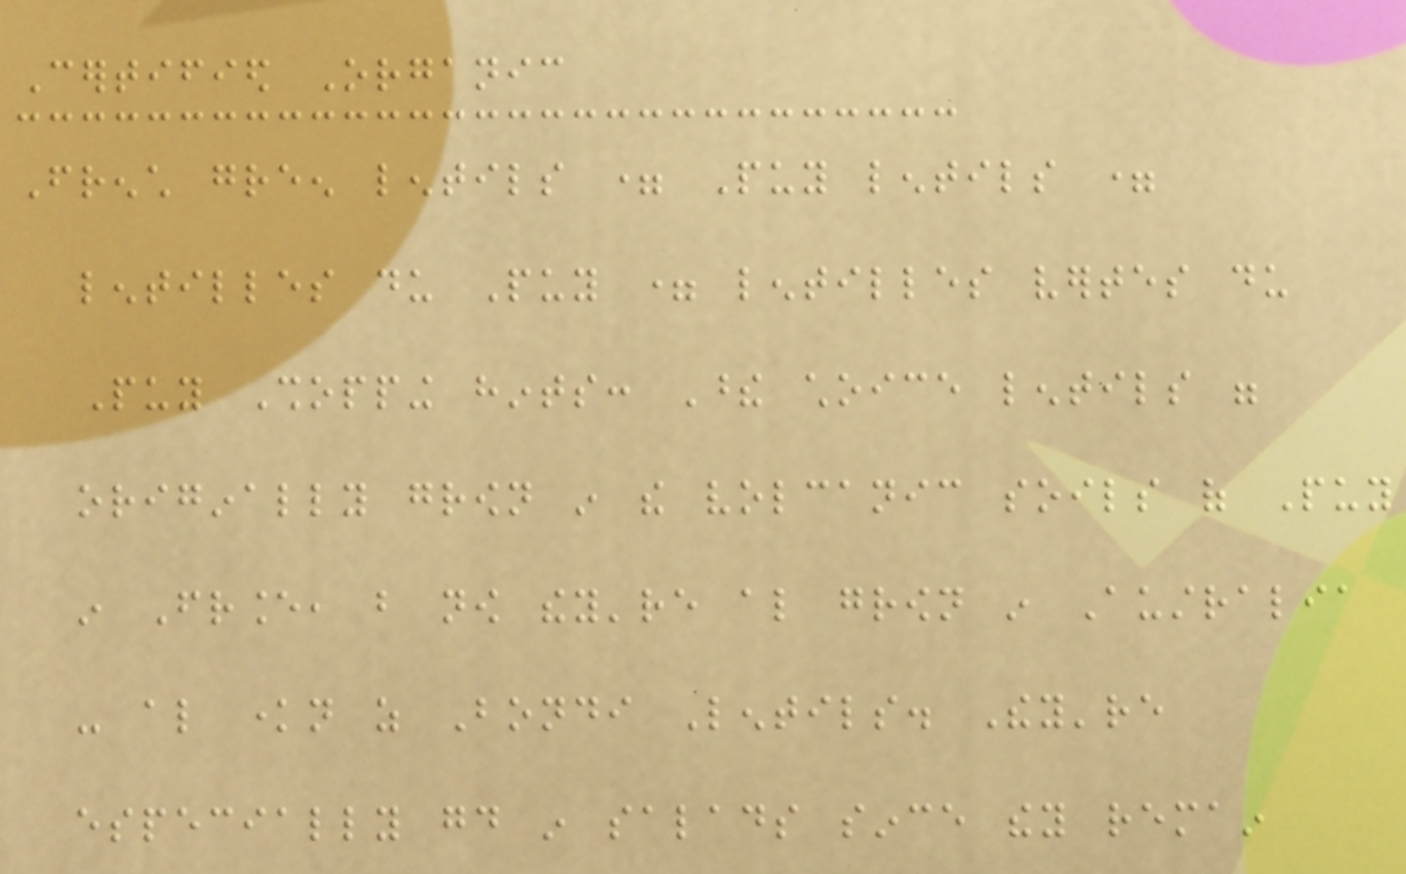Certified Organic
French green lentils = Puy lentils =
lentilles du Puy = lentilles vertes du
Puy Shopping hints: These choice lentils were
originally grown in the volcanic soils of Puy
in France, but now they're also grown in Australia
- also known as Bondi Lentils. They're
especially good in salads since they remain
